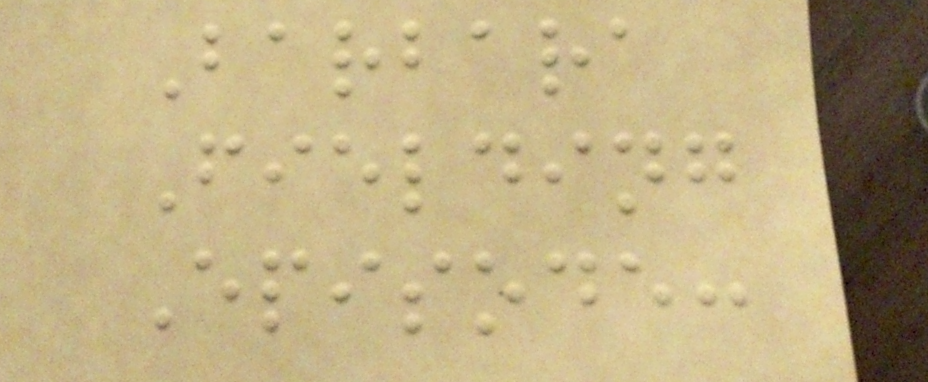Barbara
Fielding
Episode:
